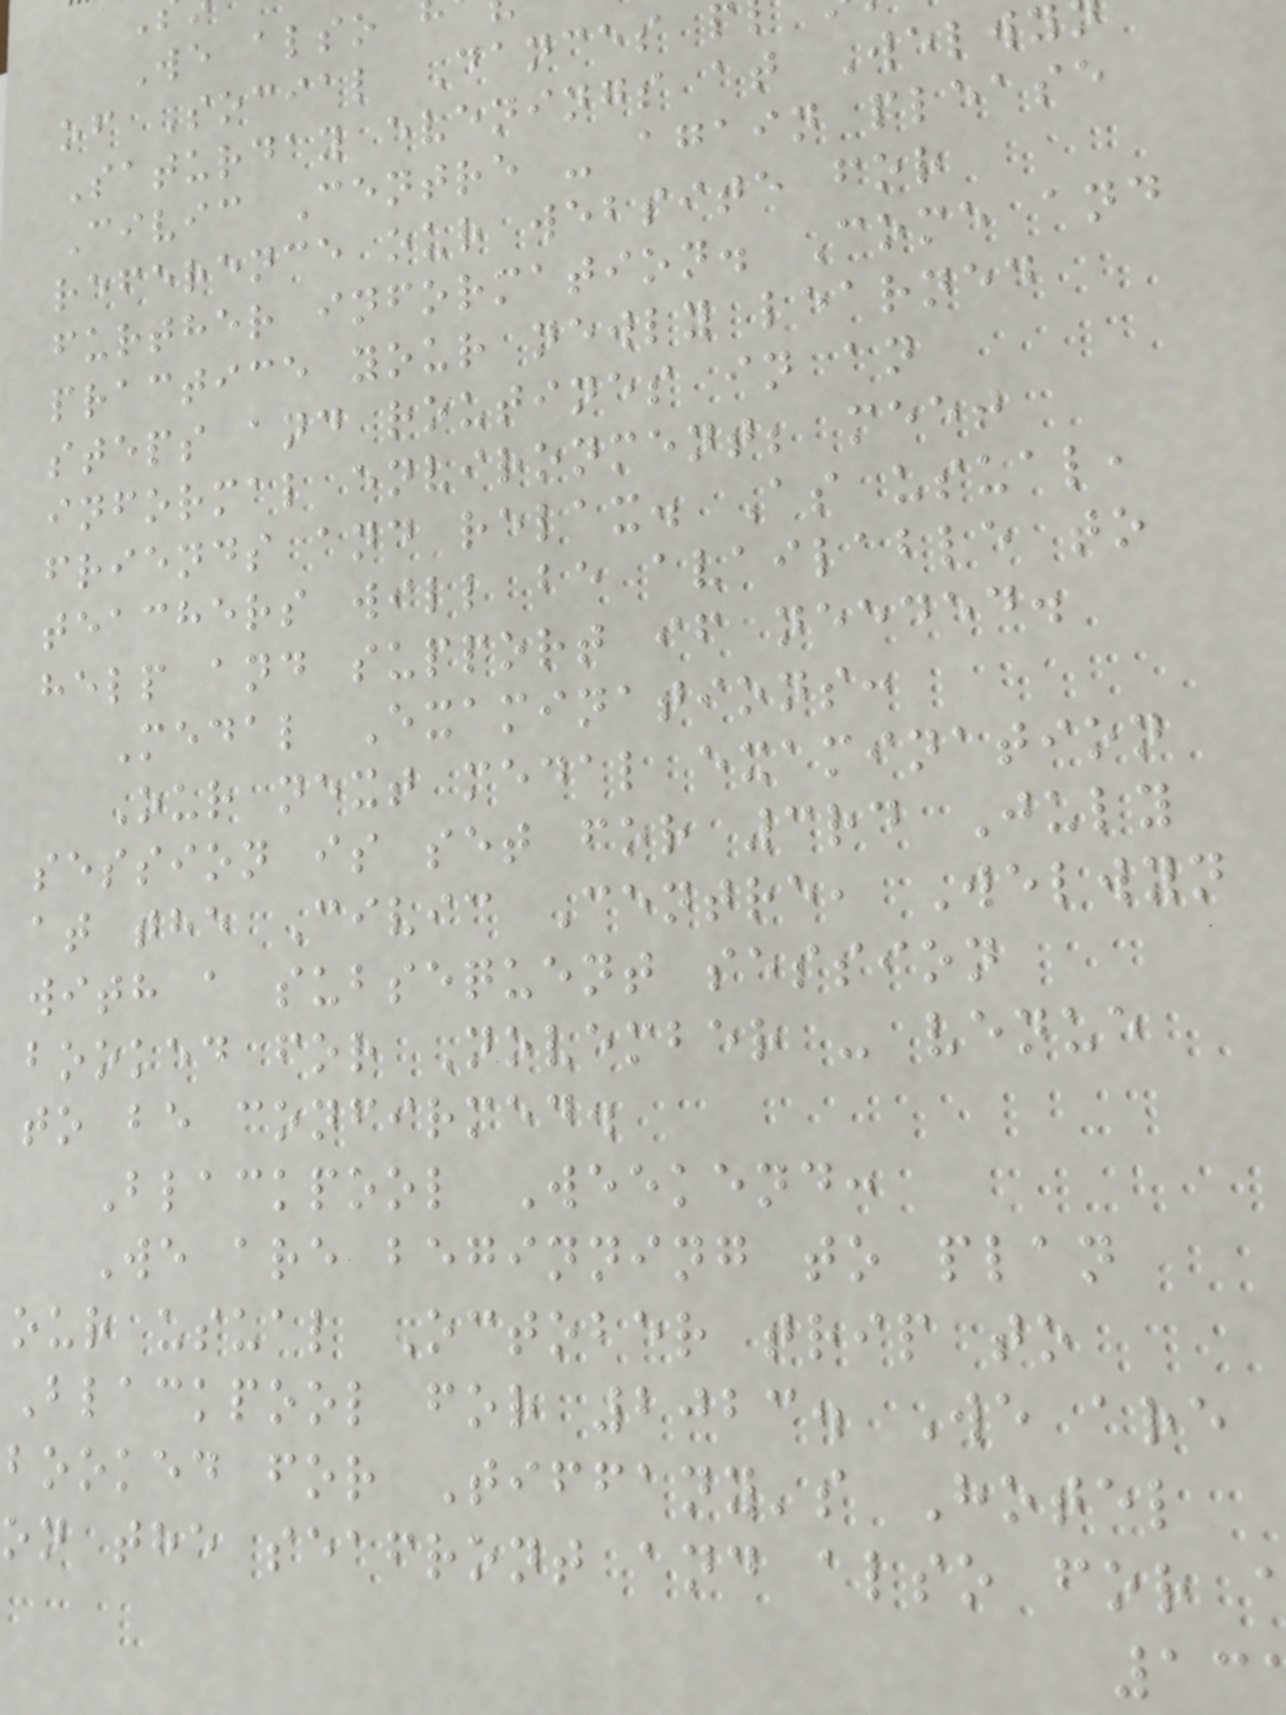We also
of Social Dances
Saturday evenings at Welwy
Civic Centre - again please
reference our website for
further information. Come and
practice your newly learned
steps and routines in an
informal environment; meet
friends and relax. As usual,
teachers will be available to
help and support if needed.
Medal Examinations:
Our next medal examination
session is set for 3rd July
at the Civic Centre, Welwyn
with a subsequent session
booked for November - venue
to be confirmed.
Blackpool Weekend:
We are beginning to plan
our usual October trip to
Blackpool for 2023. We are
booked for Tiffany's Hotel
on the seafront and also for
